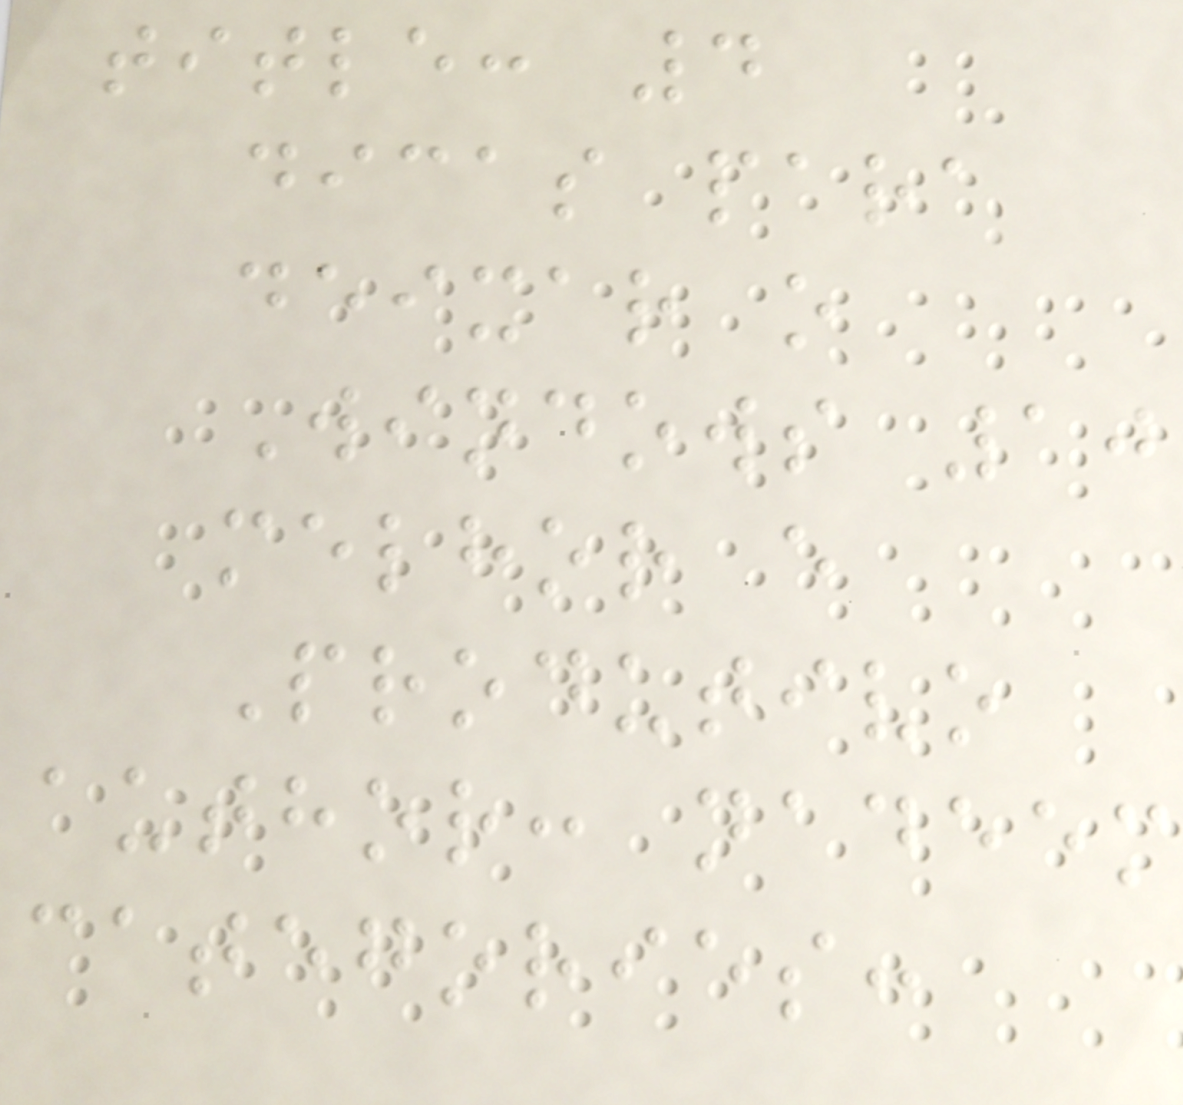title: 4
dicas para
deixar o
Windows 10
melhor e
Produtivo
author: nadeem
categories:
